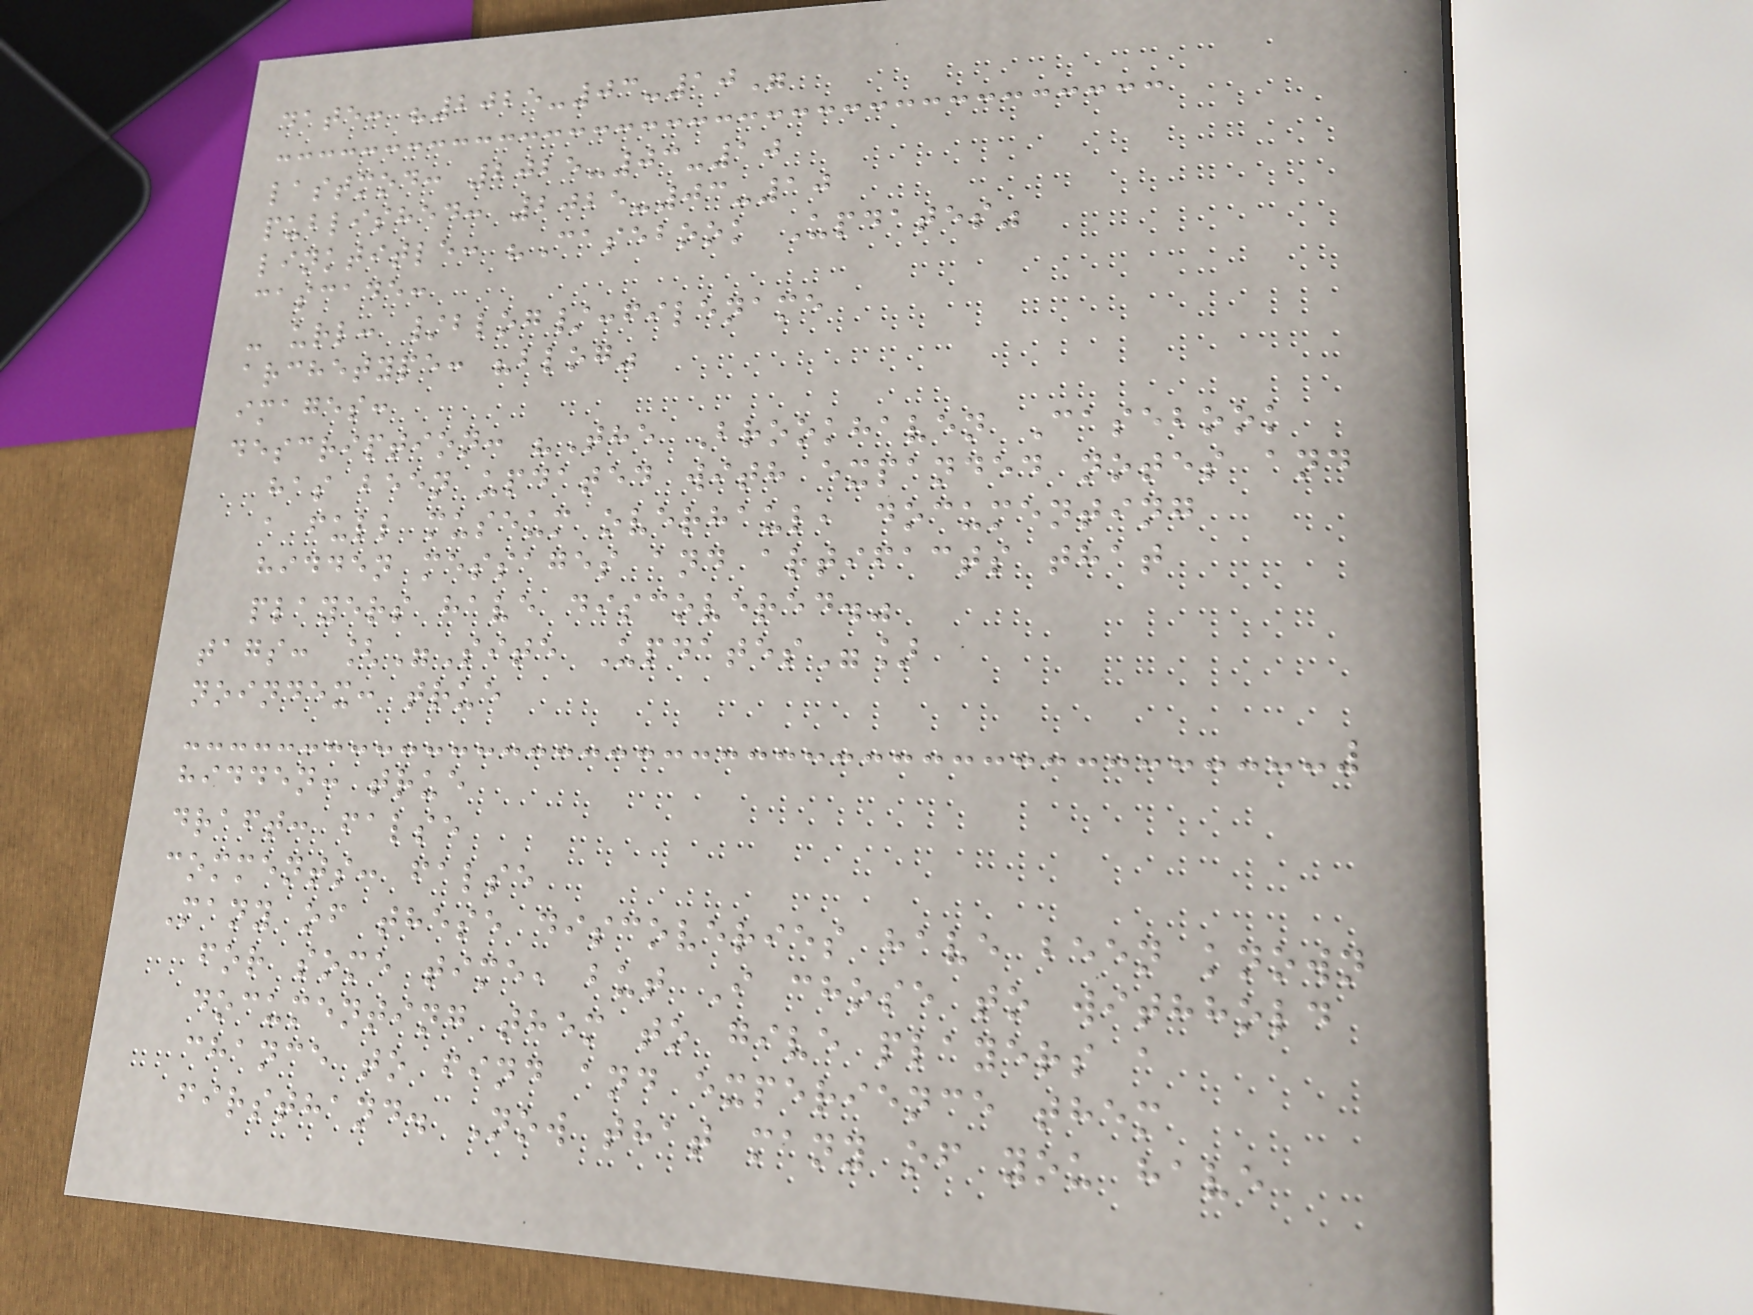date: "2025-03-10"
lastmod: 2025-03-10
published: 2025-03-10
linktitle: "Casebook Updates"
cascade:
- url: /blog/:filename
archetype: "blog"
images:
description: "The Brookhaven Casebook
has been updated with expanded notes and
a full museum overhaul, documenting
hidden messages and artifacts that
players have discovered."
tags: ["Site Updates"]
noindex: true
hidden: true
draft: false
comments: false
Many of these discoveries have been known
for some time, but I chose to withhold
documenting them to give players a
chance to find and experience them
firsthand. Now that many of you have
